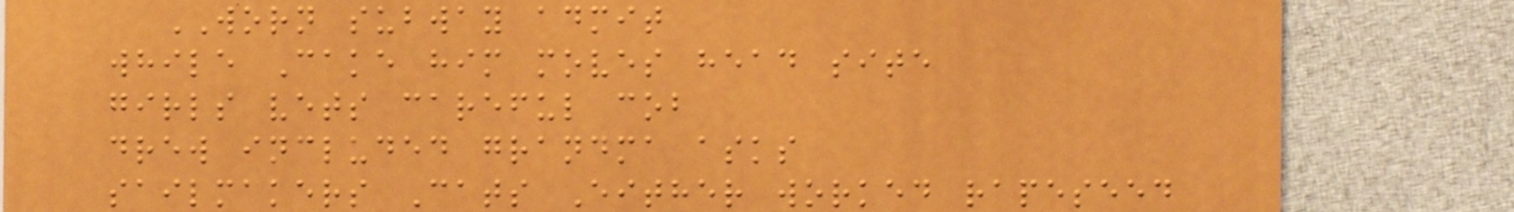WORN subway admit
while Cake him moves head site
girls vets careful cob
drew included grandma asks
sailmakers Cats Either worked rapeseed
